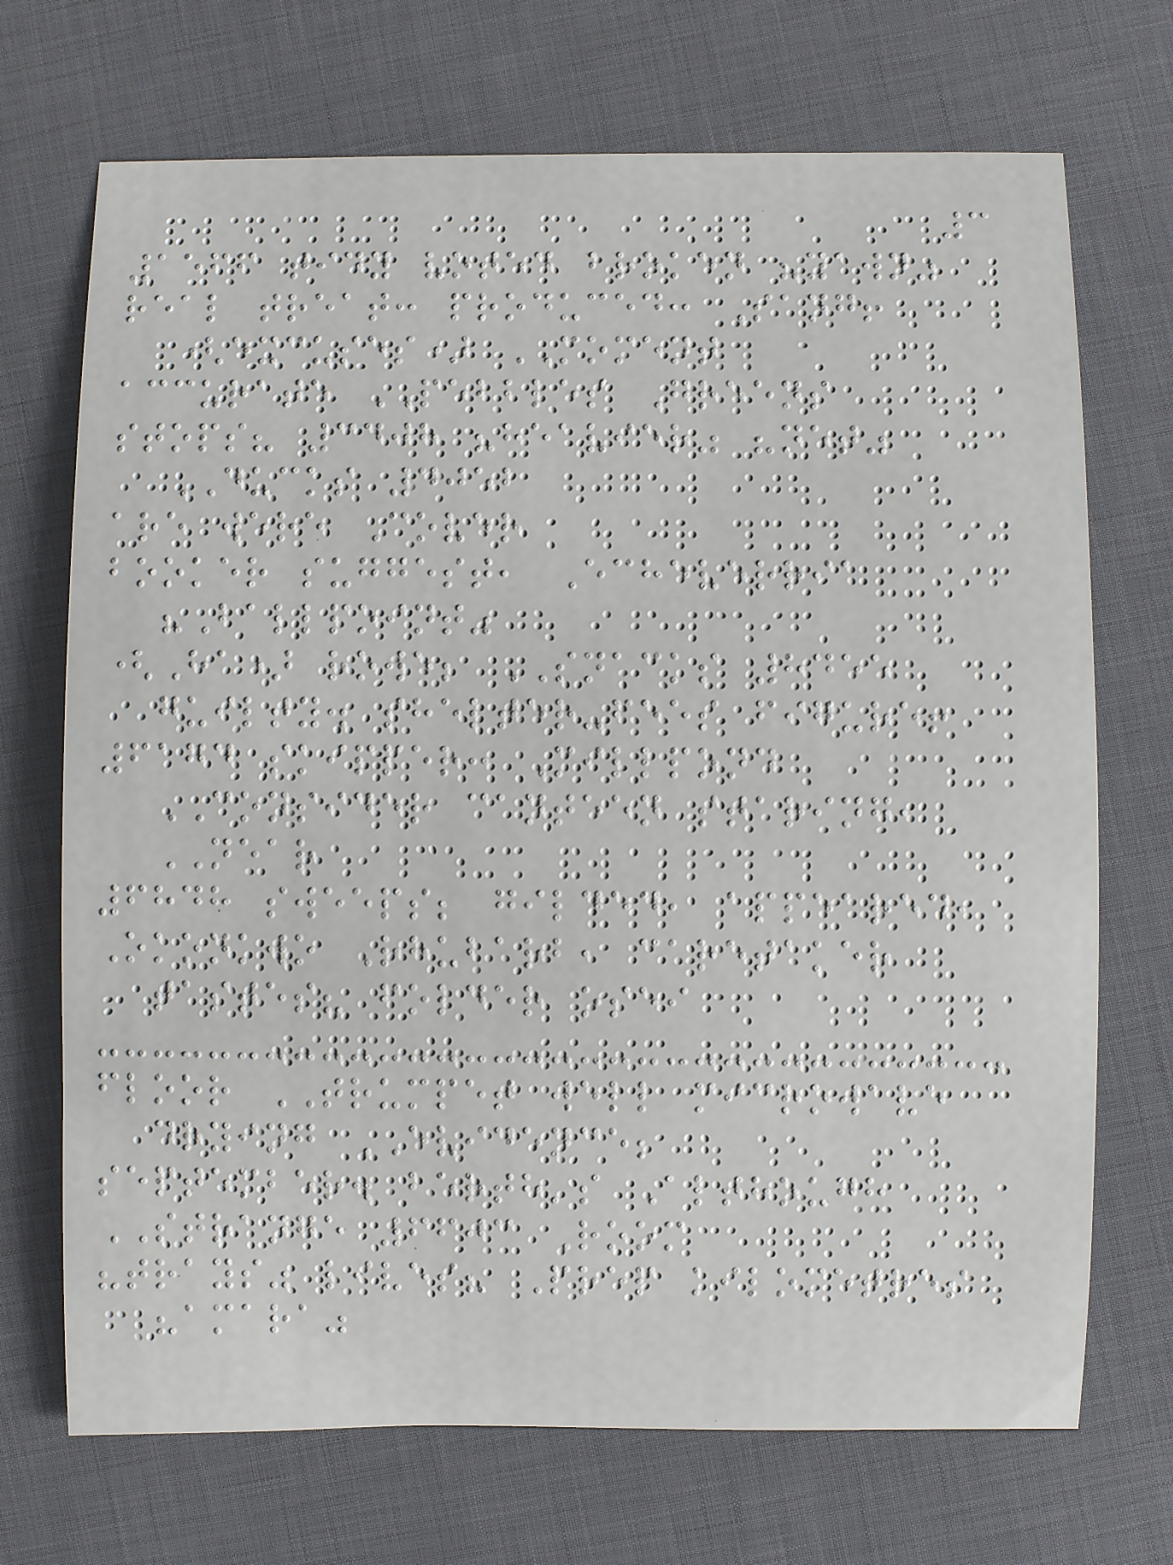3
1566 tidy voted broken "yawn"
real treat: produced: Sang!
(excuses) MOMENT
accurate PEBBLES Greens
stops? 3408 "heavier" "net"
DUCKS 4052
are were Cover
booker suggest, Echeverria
"Ballpoint"
(Ha) rowe; SNACKS 8455
guilty. shelter-fees figure!
6174 skipper: Millpond
CONSIDER canteen staring,
NEAR
6848 sweeps; gilded, appeared,
Okonkwo Rhubarb, caretaker
tastes? folder osei
floor TRUMPET well microwave
drying EVIDENCE;
september. berth's Although
STRANGE 6603 Room
"trays" lives? Prep kilometres
"amara"
